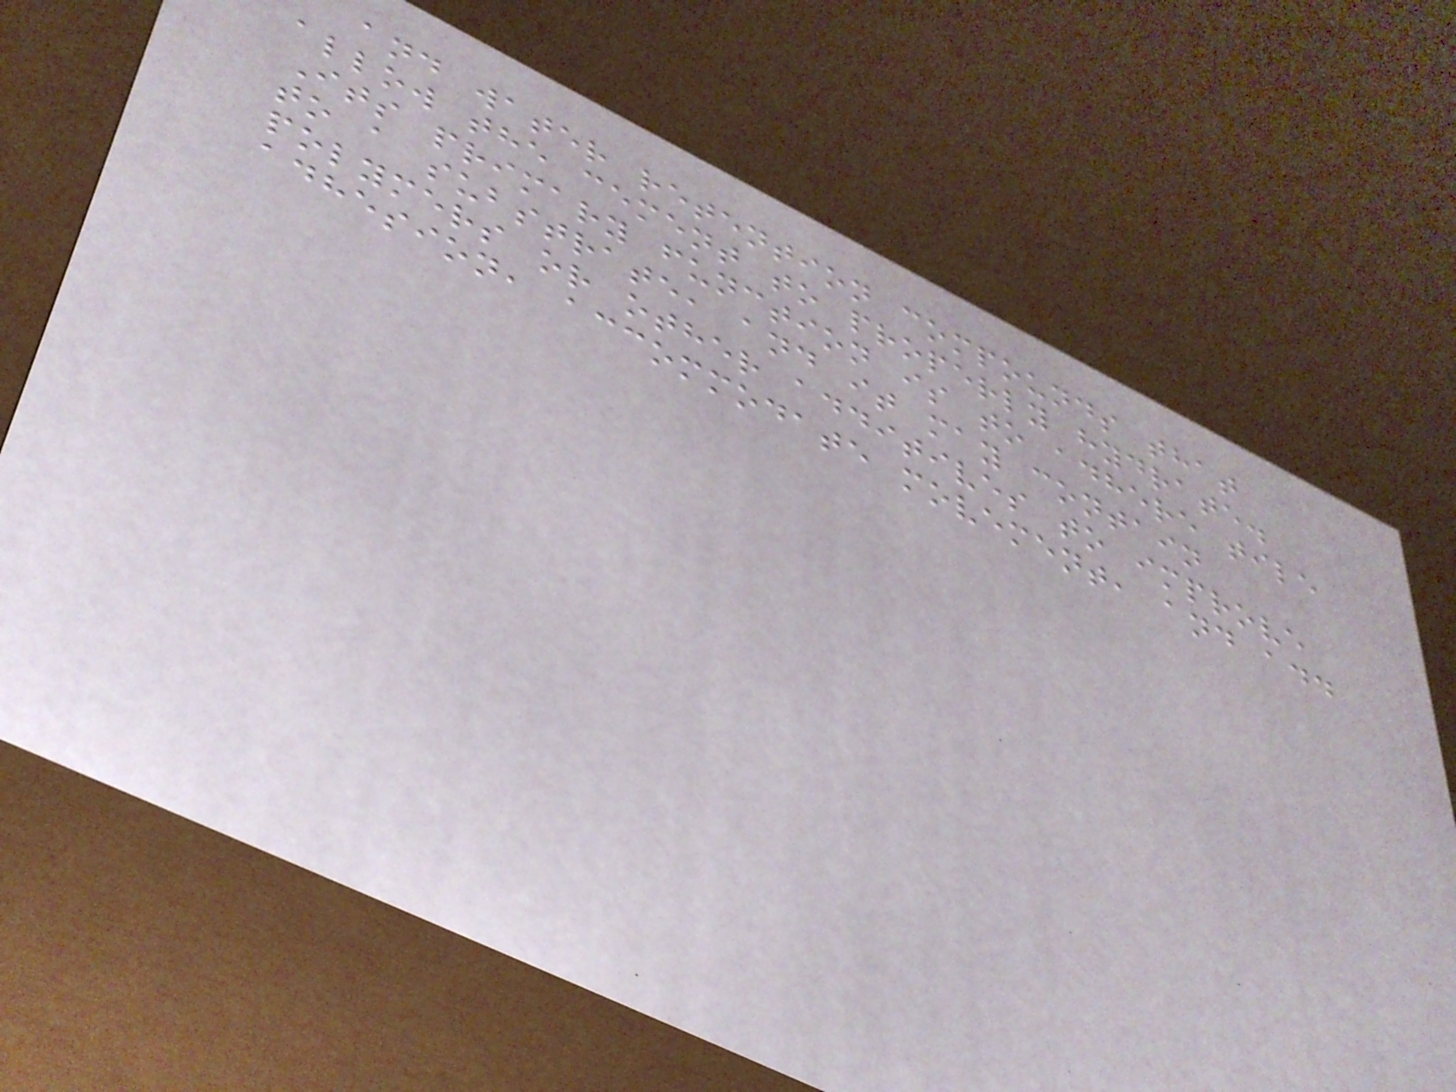and water retention compounds that
allow the cement to properly hydrate.
Its primary function is to adhere tile
to a substrate, and it may contain
polymers or other additives to improve
adhesion, accommodate movement, and add
